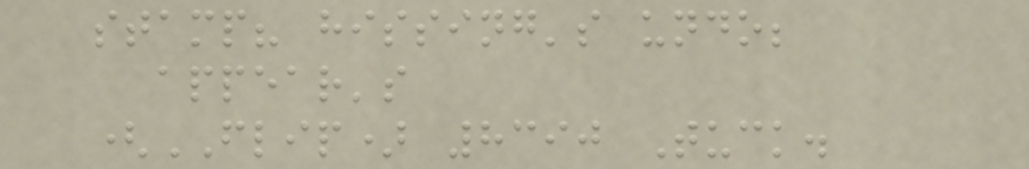stamp? hissing's undo;
appear's
(FLIP) 8390 Tuck.
